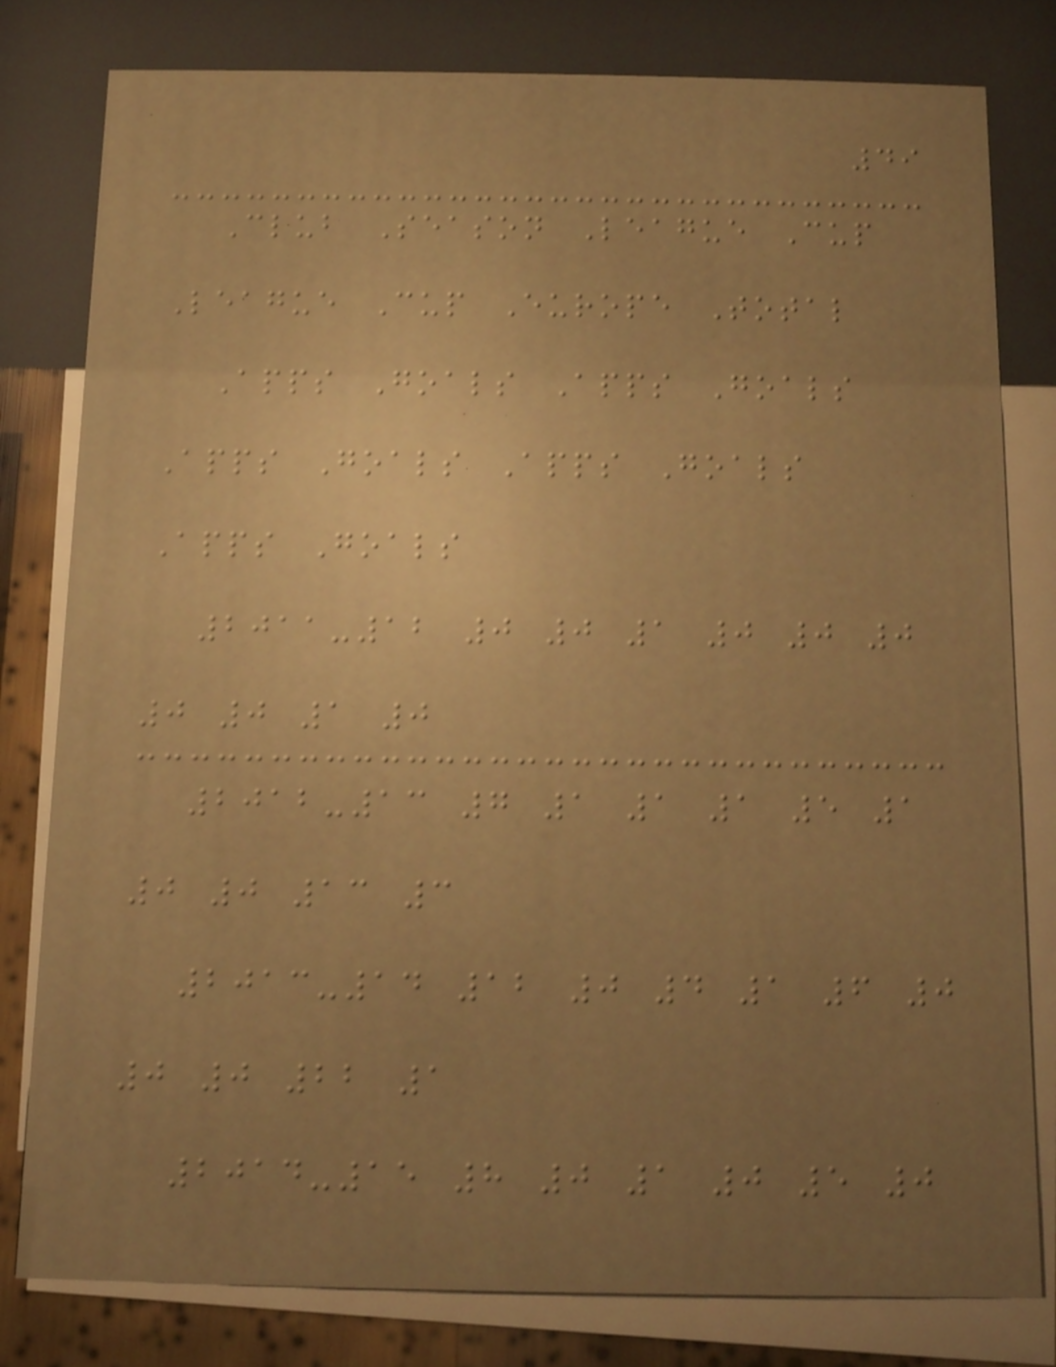49
Club Season League Cup
League Cup Europe Total
Apps Goals Apps Goals
Apps Goals Apps Goals
Apps Goals
2011-12 0 0 1 0 0 0
0 0 1 0
2012-13 7 1 1 1 5 1
0 0 13 3
2013-14 12 0 4 1 6 0
0 0 22 1
2014-15 8 0 1 0 5 0
